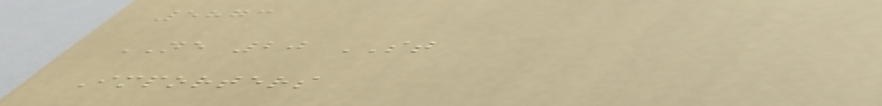5873
NE 20 ST
Importers
